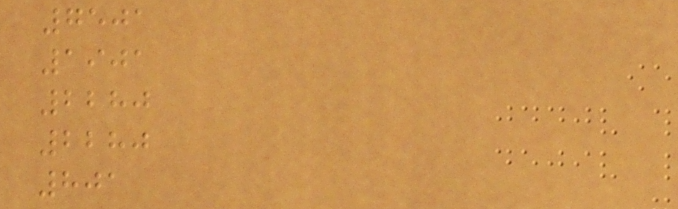7501
1901
2280
2280
801
